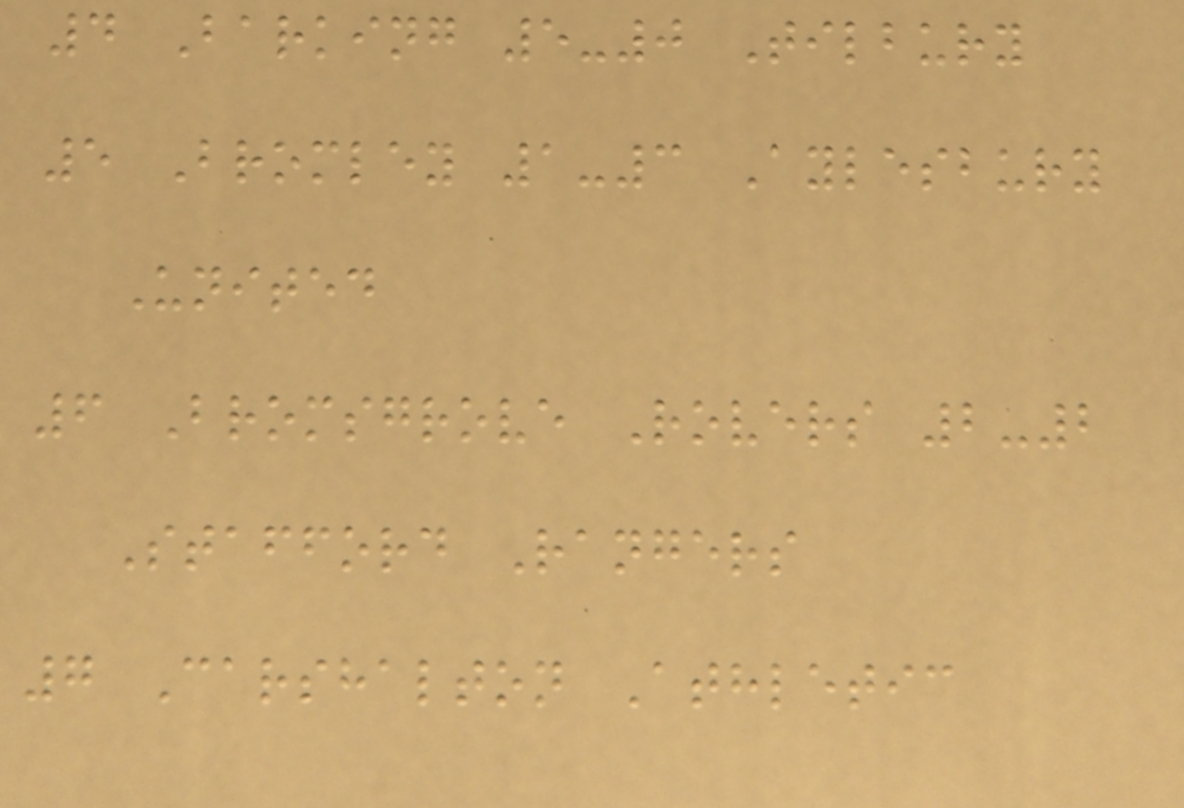4 Barking 5-0 Tilbury
5 Bromley 1-3 Aylesbury
United
6 Bromsgrove Rovers 2-2
Stafford Rangers
7 Carshalton Athletic
